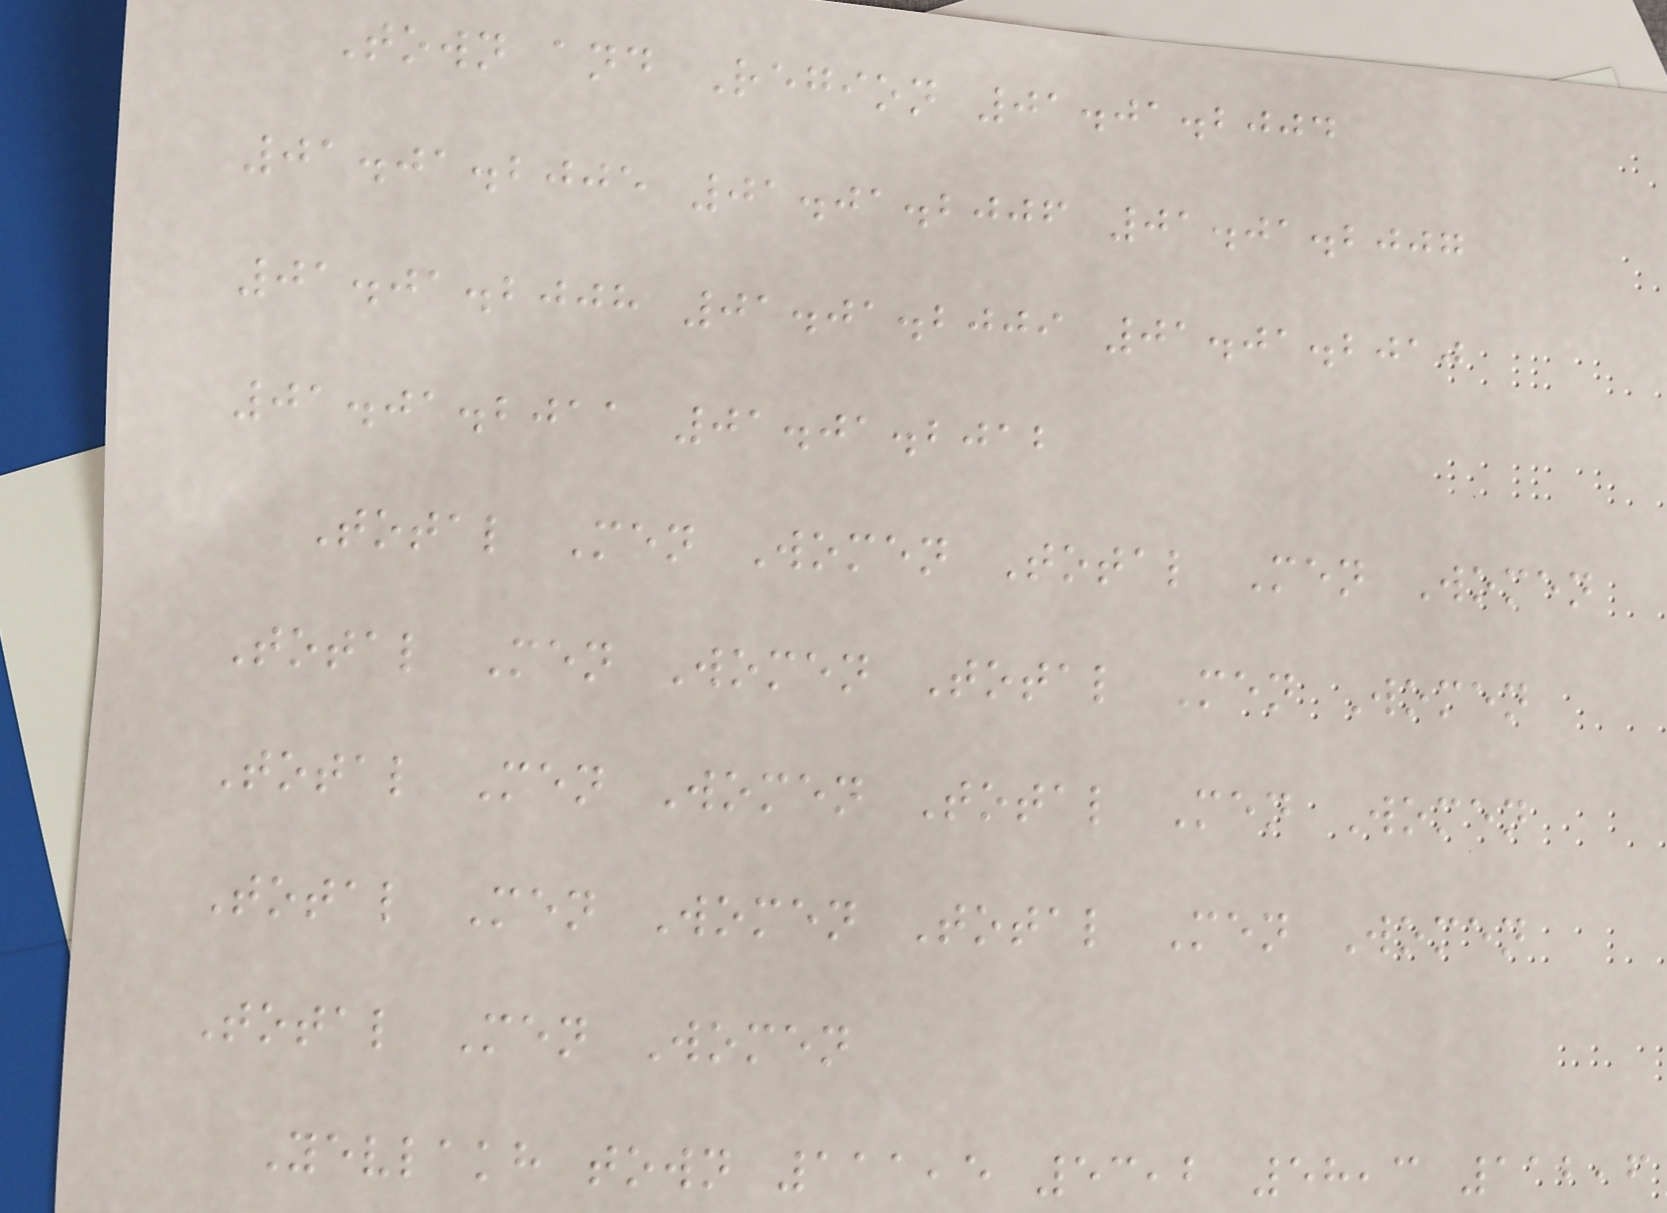Town and Region 01.01.2004
01.01.2005 01.01.2006 01.01.2007
01.01.2008 01.01.2009 01.01.2010
01.01.2011 01.01.2012
Total Men Women Total Men Women
Total Men Women Total Men Women
Total Men Women Total Men Women
Total Men Women Total Men Women
Total Men Women
Yevlakh town 111,5 53,2 58,3 112,6
